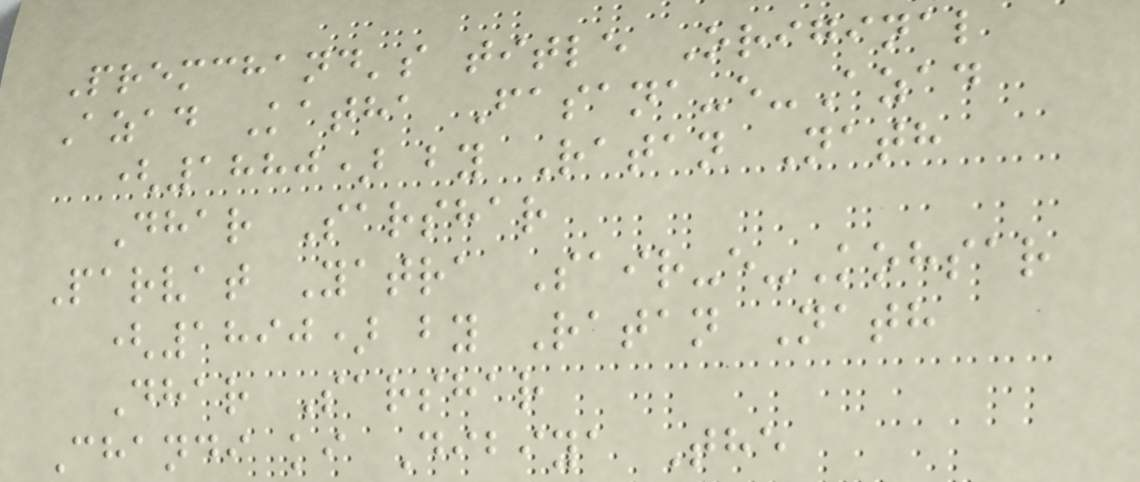Premchand's title Original
Azad Katha Fasana-e-Azad
(1880) by Ratan Nath
Dhar Sarshar
Parvat Yatra Sair-e-Kohsar
(1890) by Ratan Nath
Dhar Sarshar
Chandi ki Dibiya The
